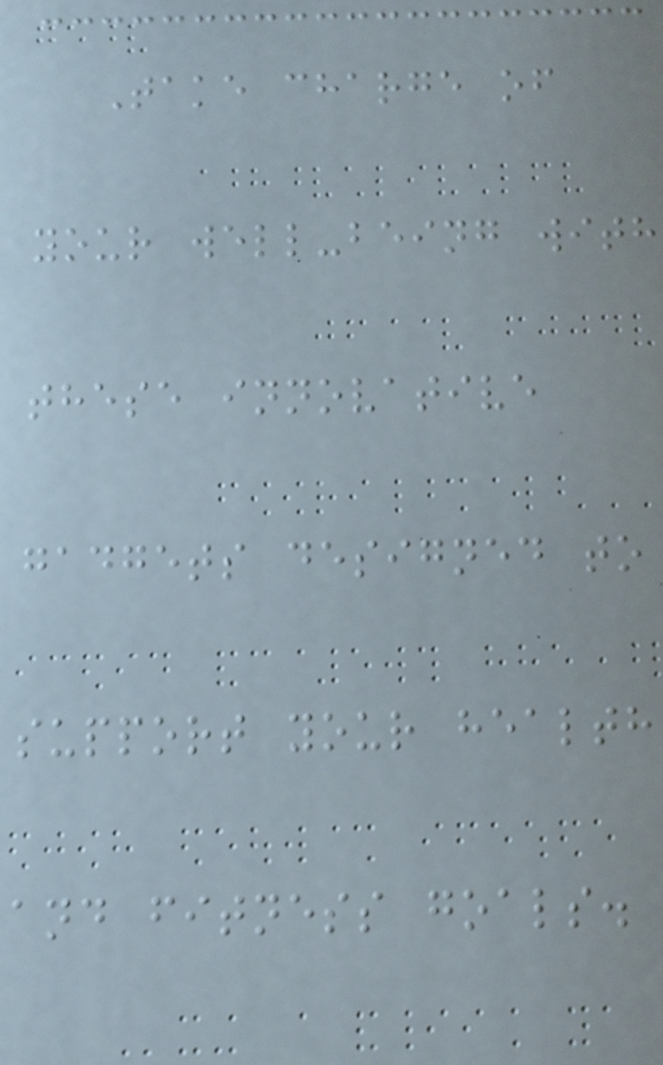Take charge of
your well-being with
these innovative
gadgets designed to
support your health
and fitness goals.
